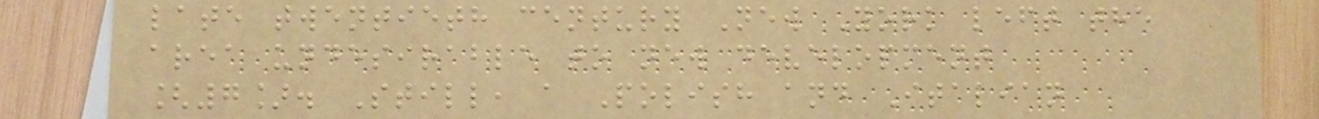late twentieth century New York left the
area undesirable to new development
[7]. Still, a Polish and Italian
